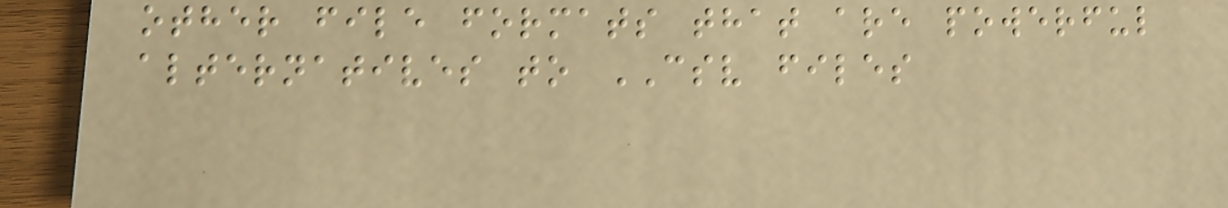other file formats that are powerful
alternatives to CSV files
